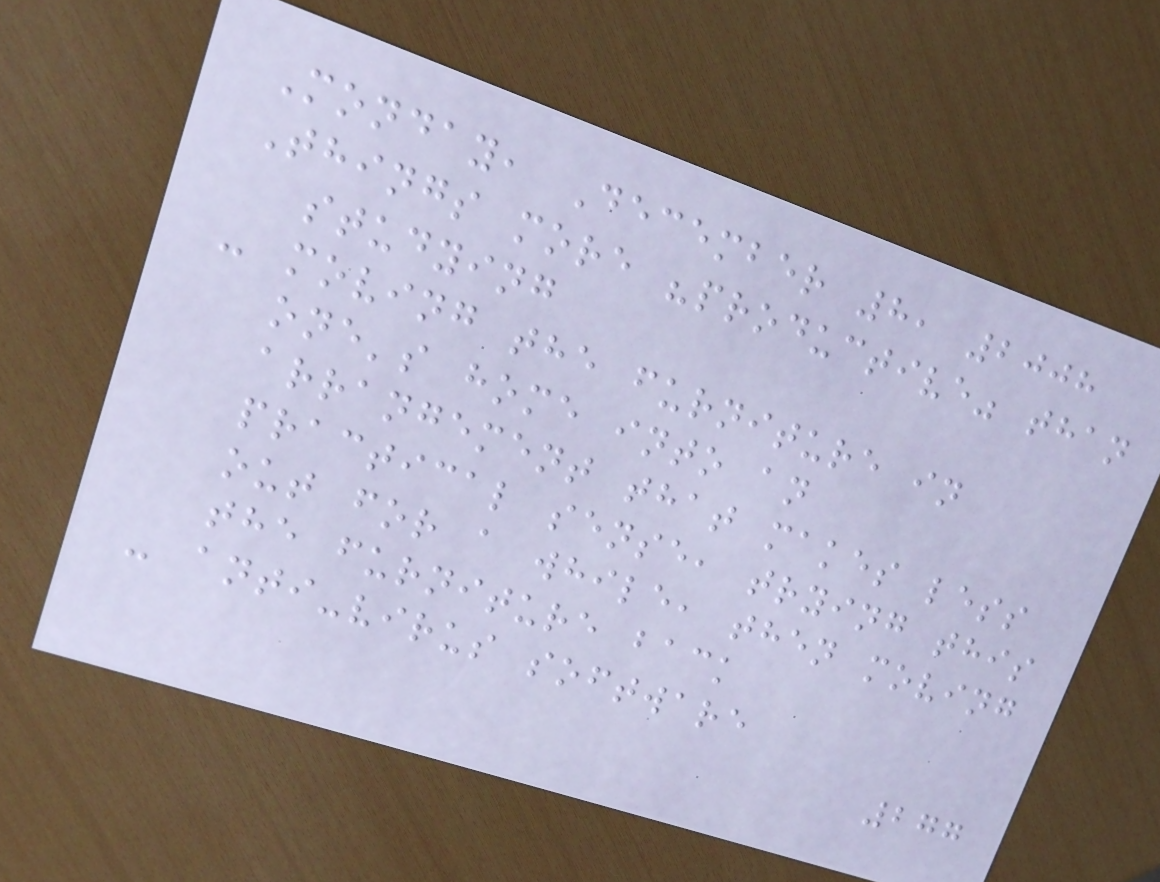Monday, December 8, 2008
Things more "productive" than
studying
- moving the furniture in
one's home into an
arrangement that makes less
practical sense, trying this
out for a while, then moving
the furniture back
- anti-virus software
277
